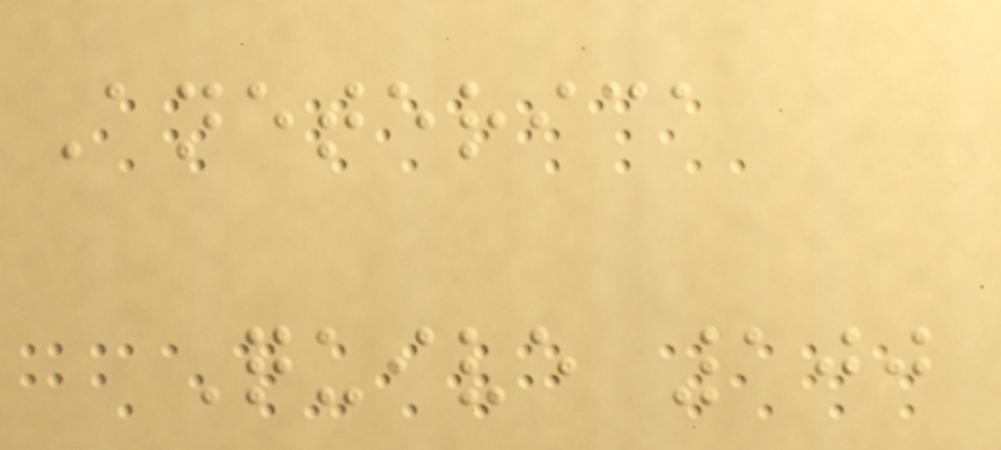Aneterica
Quive 100
